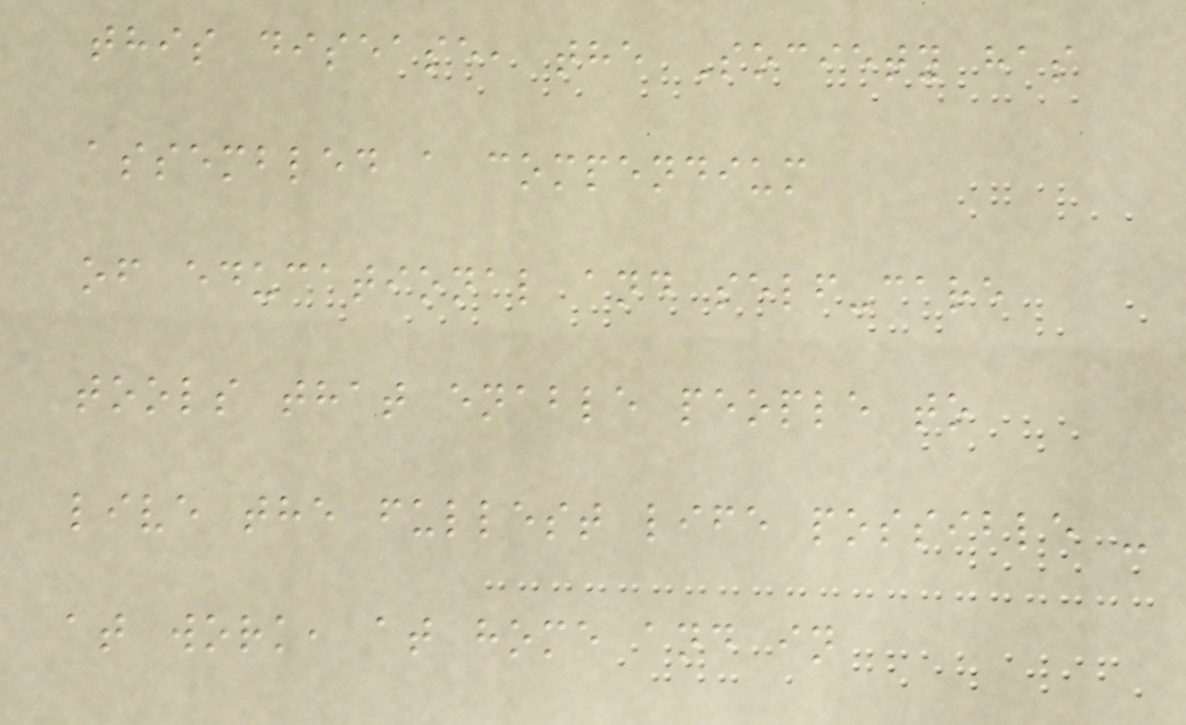this disease, the Society has
assembled a compendium
of educational and self-care
tools that enable people to
live the fullest life possible -
at work, at home and in
